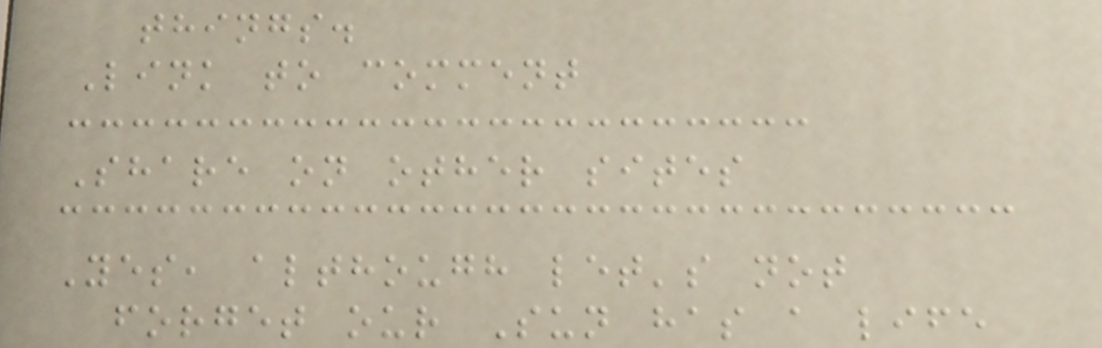things.
Link to comment
Share on other sites
Yes, although let's not
forget our Sun has a life
